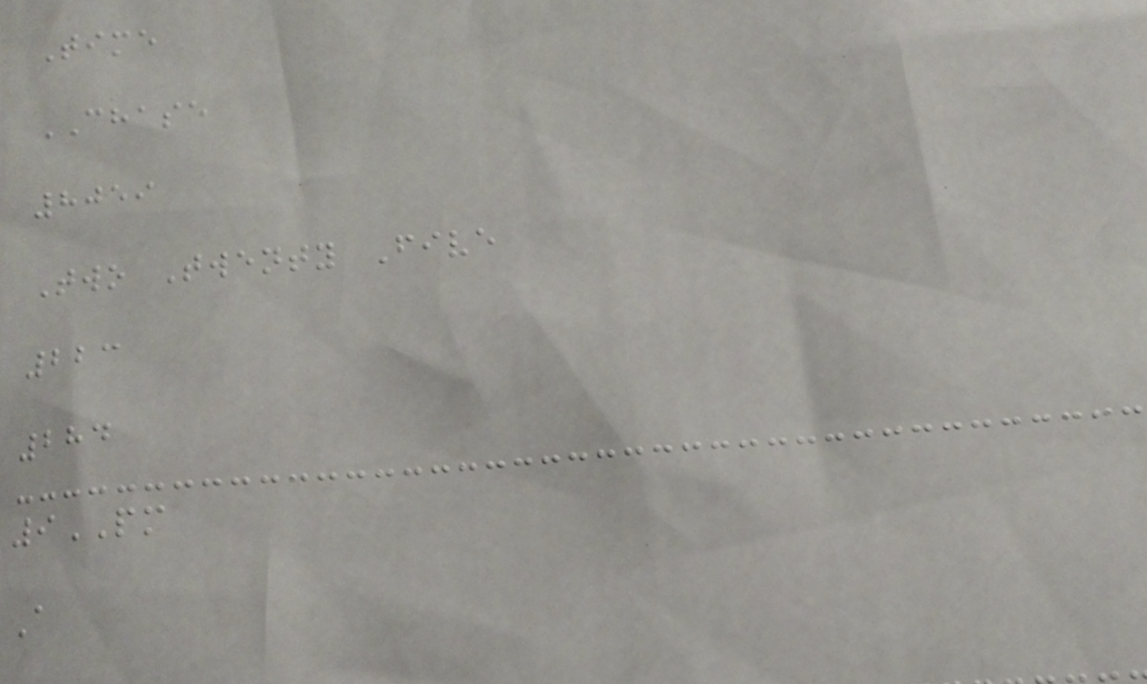Time
CHASE
8059
Two Twenty Five
223
284
9PM
A
